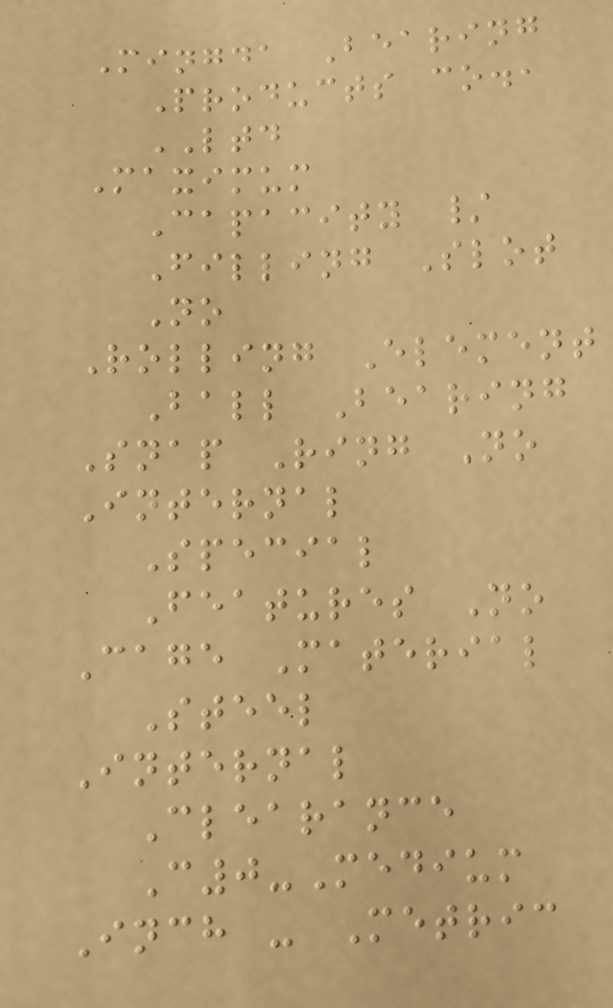Mingda Bearing
Products co.,
LTD
Maximum
Capacity /
Filling Slot
No
Rolling Element
Ball Bearing
Snap Ring No
Internal
Special
Features No
Cage Material
Steel
Internal
Clearance
C0-Medium
Inch - Metric
